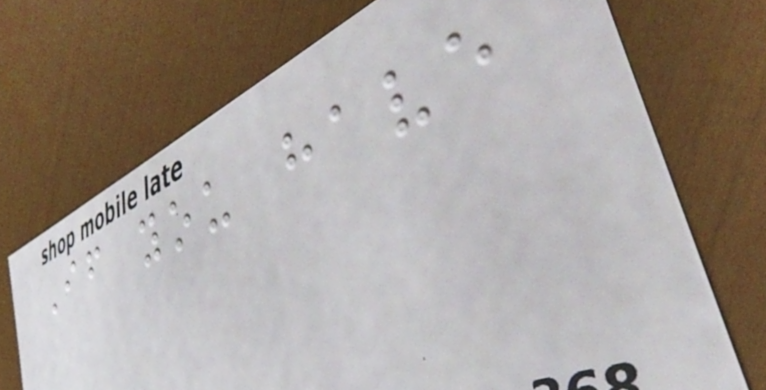If you have
